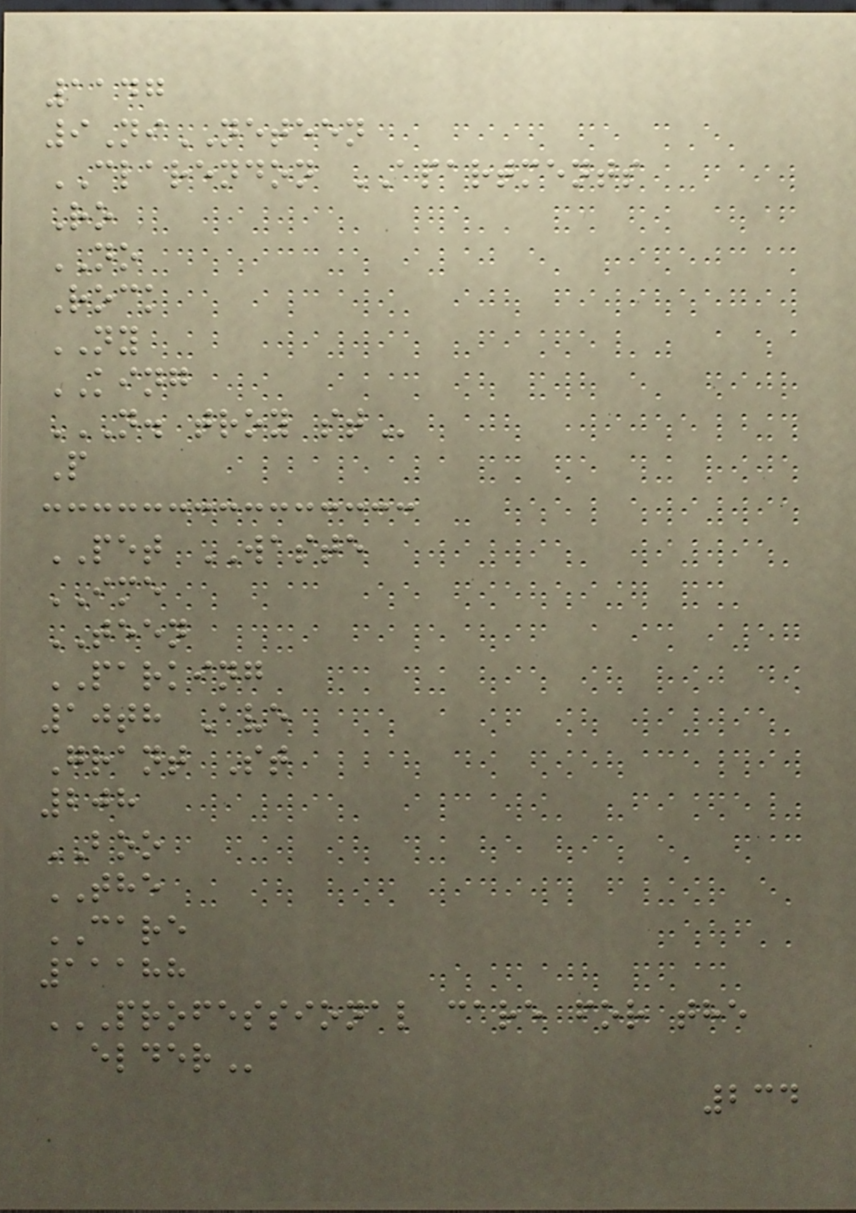1147
9NiNETEEN
CLARENDON APARTMENTS
Ro
NO
Rock
NY
KING
N. TROY ST
P
PET WASTE
IME
TEEN
PARKING
10th Ave
Grant St
208
BOO
THE
CARE
11188
PROFESSIONAL CARE FOR THE
ELDER
234
